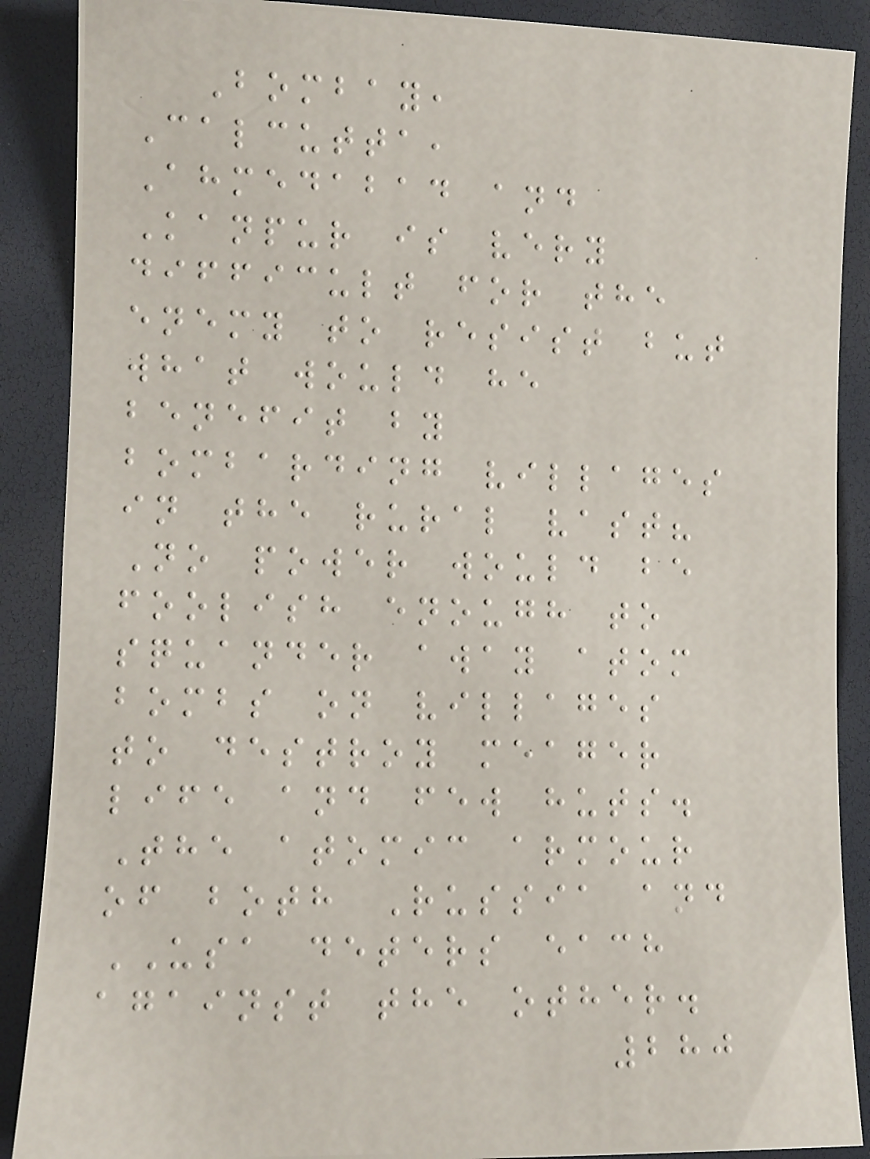Bombay,
Calcutta,
Ahmedabad and
Kanpur is very
difficult for the
enemy to resist but
what would he
benefit by
bombarding villages
in the rural vast?
No power would be
foolish enough to
squander away atom
bombs on villages
to destroy meager
life and few huts.
The atomic armour
of both Russia and
USA deters each
against the other.
280
